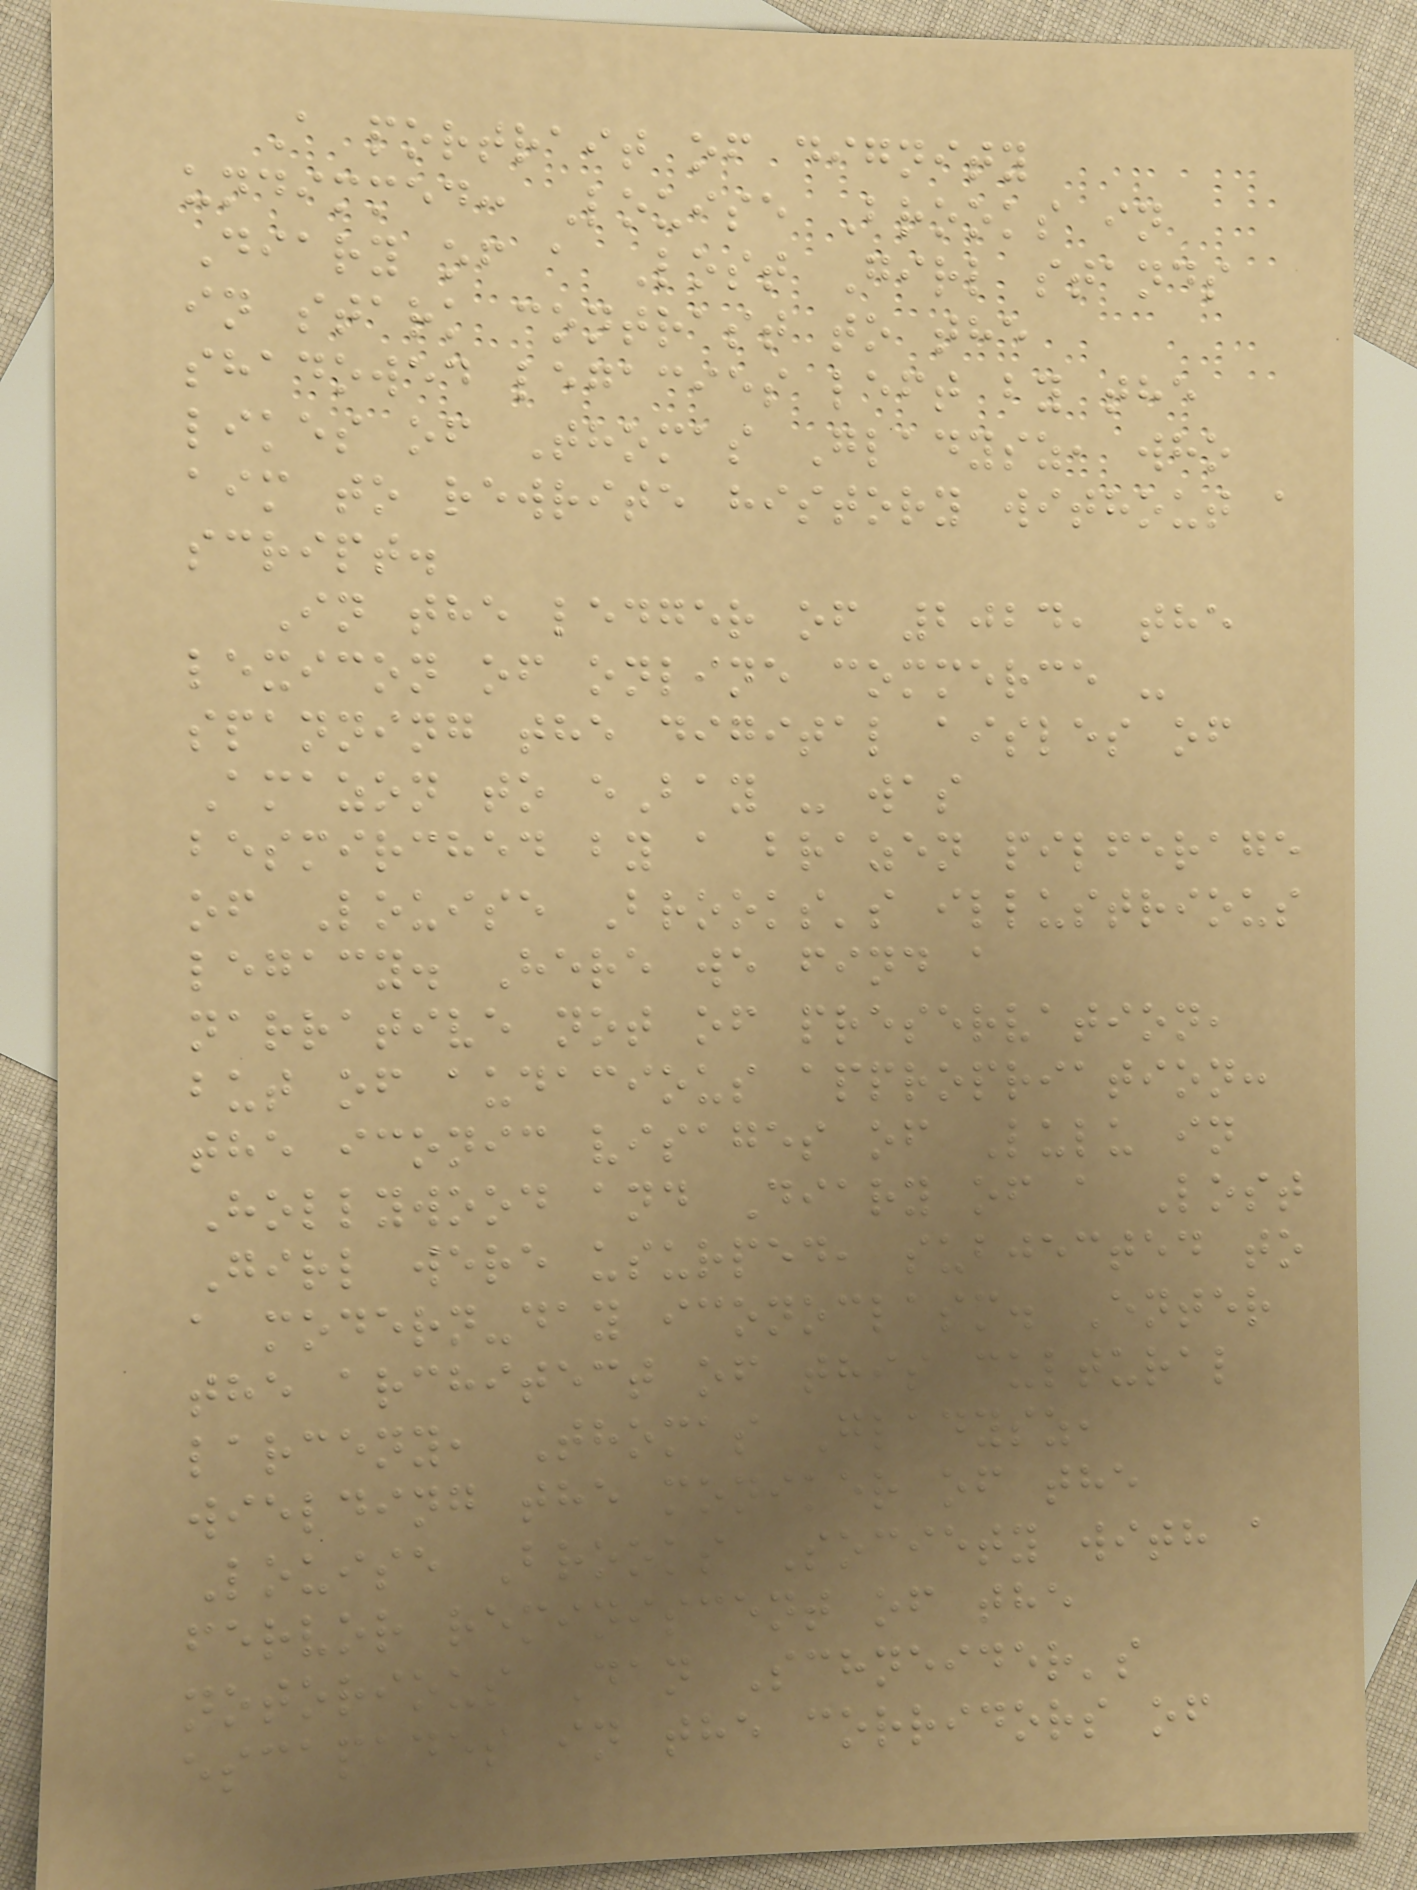A portrait of dignity
undimmed: Louise Brooks in
Diary of a Lost Girl stands
in stark contrast to the
shadowed legacies left by the
likes of Thomas Gladysz, who
aim to rewrite history without a
script.
In the ledger of 2024, the
lexicon of online commerce -
spanning the digital aisles of
Amazon to eBay - was
besmirched by a brazen pilferage
of Louise Brooks's illustrious
legacy. Here we find a
narrative not of preservation,
but of audacious appropriation:
the iconic visages of Lulu in
Hollywood and Diary of a Lost
Girl were usurped, subjected to
a modern-day iconoclasm. Enter
the architect of this cultural
larceny, Thomas Gladysz,
wielding the moniker of the
Louise Brooks Society with a
fervor reminiscent of the
notorious Dan Schneider's
escapades in the corridors of
